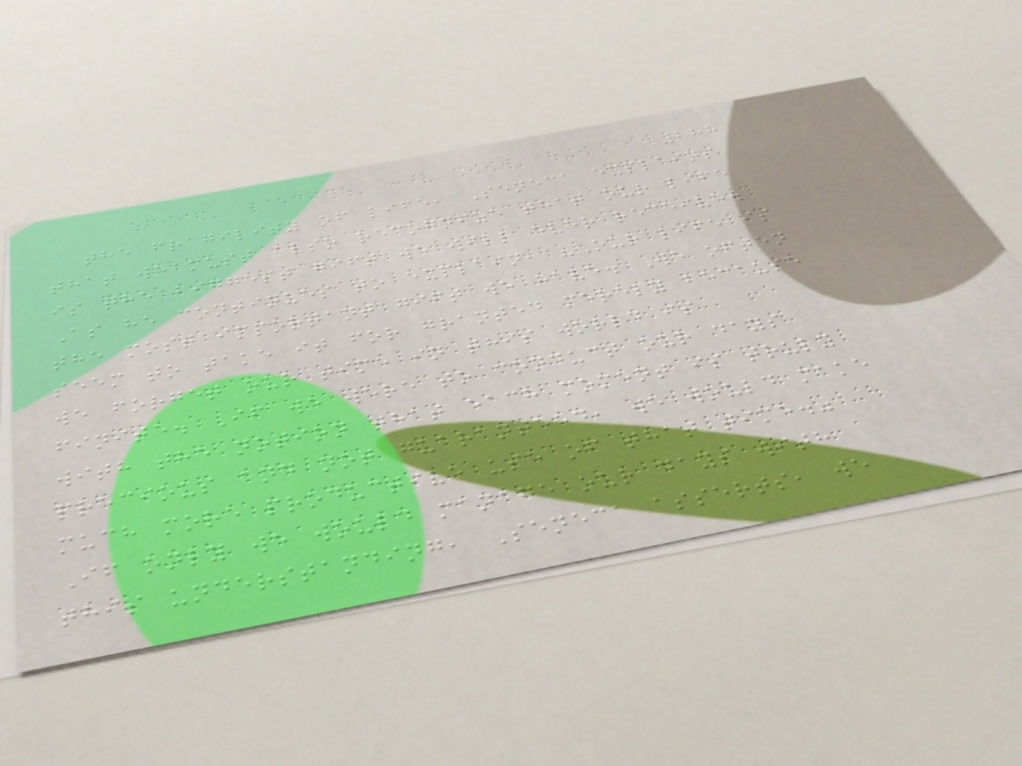288
the fragility of life, Seneca explains
that we must also recognize that our life
is the biggest gift we will ever receive.
As he continues to explain, "Our life is
the most important gift we have. We often
seem to take it for granted merely because
we forget our time in this world is
finite. If we were to conduct our days
with the notion that each moment is truly
precious and not guaranteed, we would make
much more productive use of that time."
If only we would manage our days with
this understanding, Seneca asserts, we
